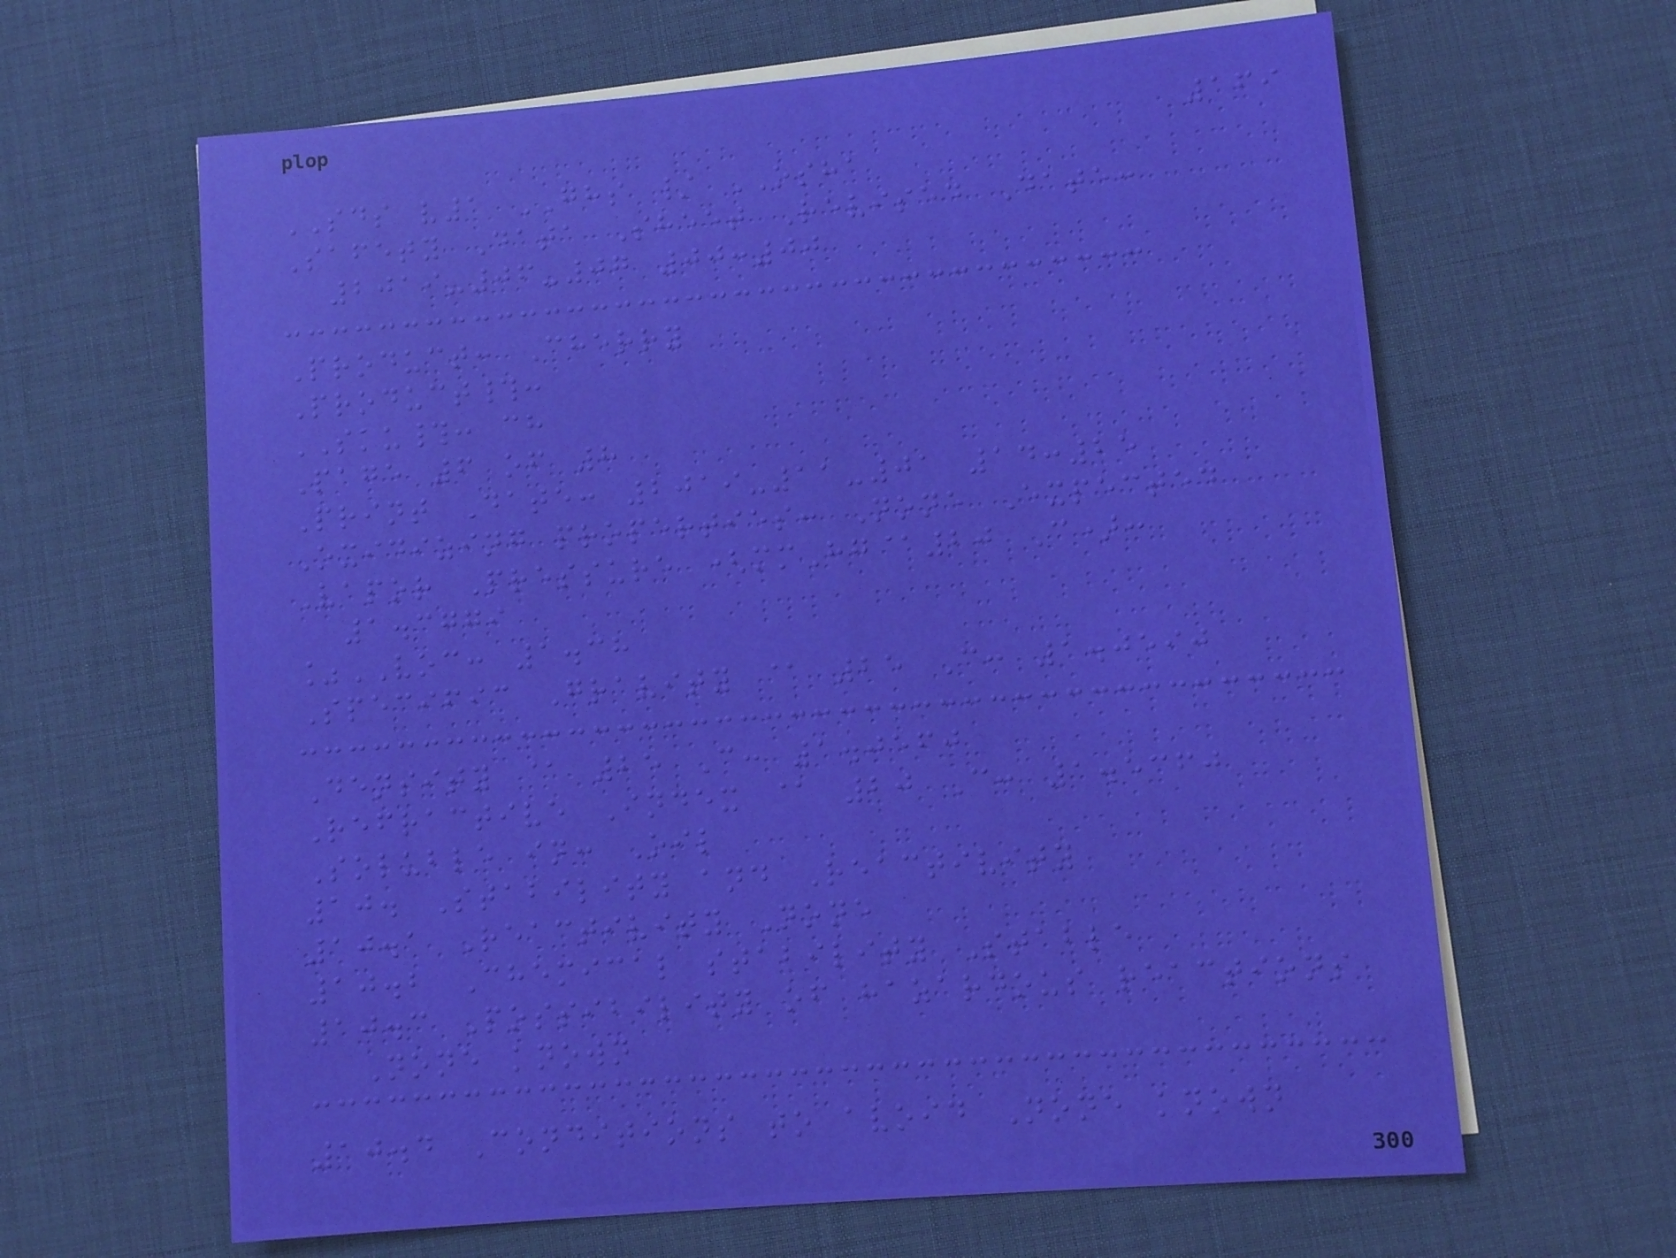169
SDS v1 GHS / OSHA
Safety Data Sheet Revised Date:
2019-06-07 00:00
Product: Cherry
Product#:
SKU#: ch
Page 6 of 8
Print Date: 2019-11-01 14:25
Oxidizing properties: None Expected
Vapor Pressure (mmHg@20 C):
1.3779
%VOC: 1.38
Specific Gravity @ 25 C: 1.0590
Density @ 25 C: 1.0560
Refractive Index @ 20 C: 1.5360
Soluble in: Oil
10. Stability and Reactivity
10.1 Reactivity None
10.2 Chemical stability Stable
10.3 Possibility of hazardous reactions
None known
10.4 Conditions to avoid None known
